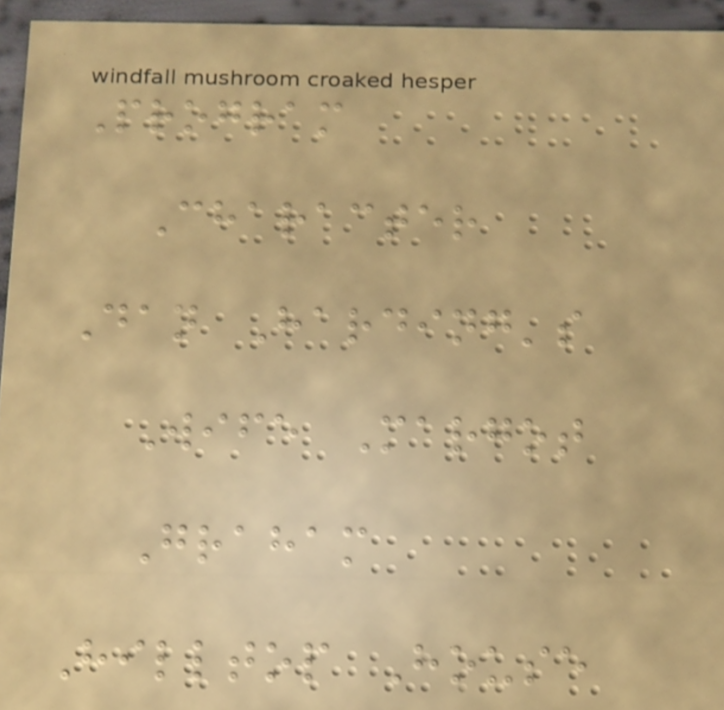Program
Character
Dan Harding's
Wife Margot
Graham
Hilltop House
